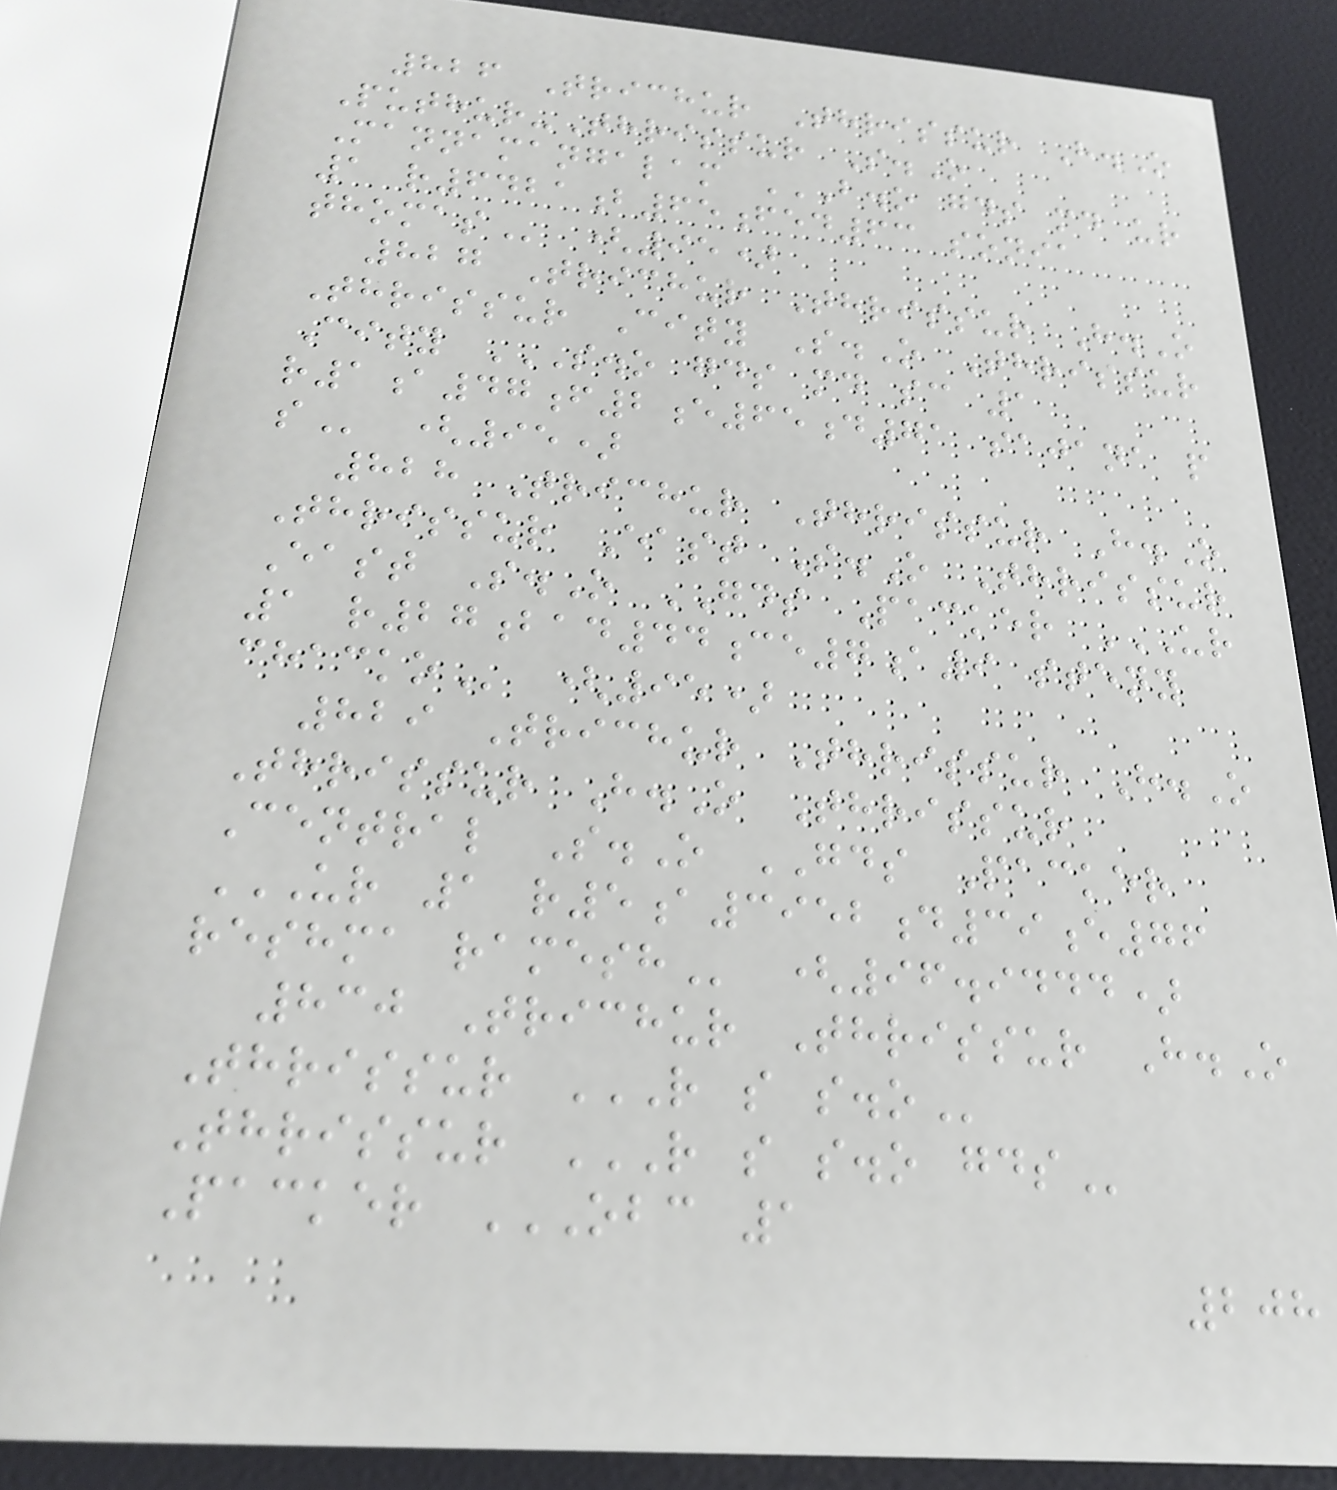826 Trichur Thrissur H.O
Puthur-Thrissur S.O
Mannamangalam B.O GDS MD UR
1 R6421B65FED63 SONIA
THOMAS (95)
827 Trichur Thrissur H.O
Thrissur City S.O Thrissur
City S.O GDS MD SC 1
R1A47F2E65D71 SAJANA P
S (95)
828 Trichur Thrissur H.O
Thrissur East S.O Thrissur
East S.O GDS Packer UR
1 R27BAD44CE7A9 STENY
CHACKO (95)
829 Trichur Thrissur H.O
Thrissur H.O Thrissur
Central S.O GDS Packer
UR 1 R5A3952D39E76
RESHMA RAMESH (96.9444)
830 Trichur Thrissur H.O
Thrissur R S S.O
Thrissur R S S.O GDS
Packer OBC 1
208
